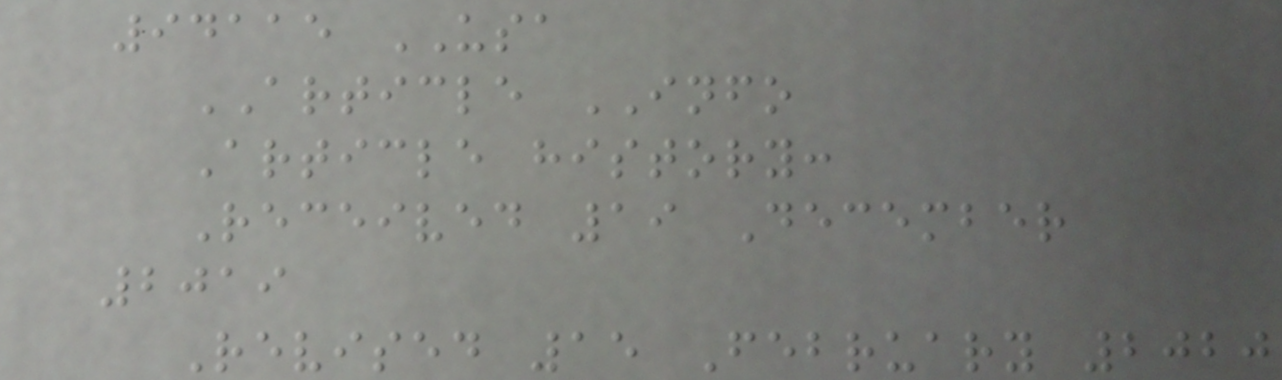94115 USA
ARTICLE INFO
Article history:
Received 19 December
2019
Revised 15 February 2020
